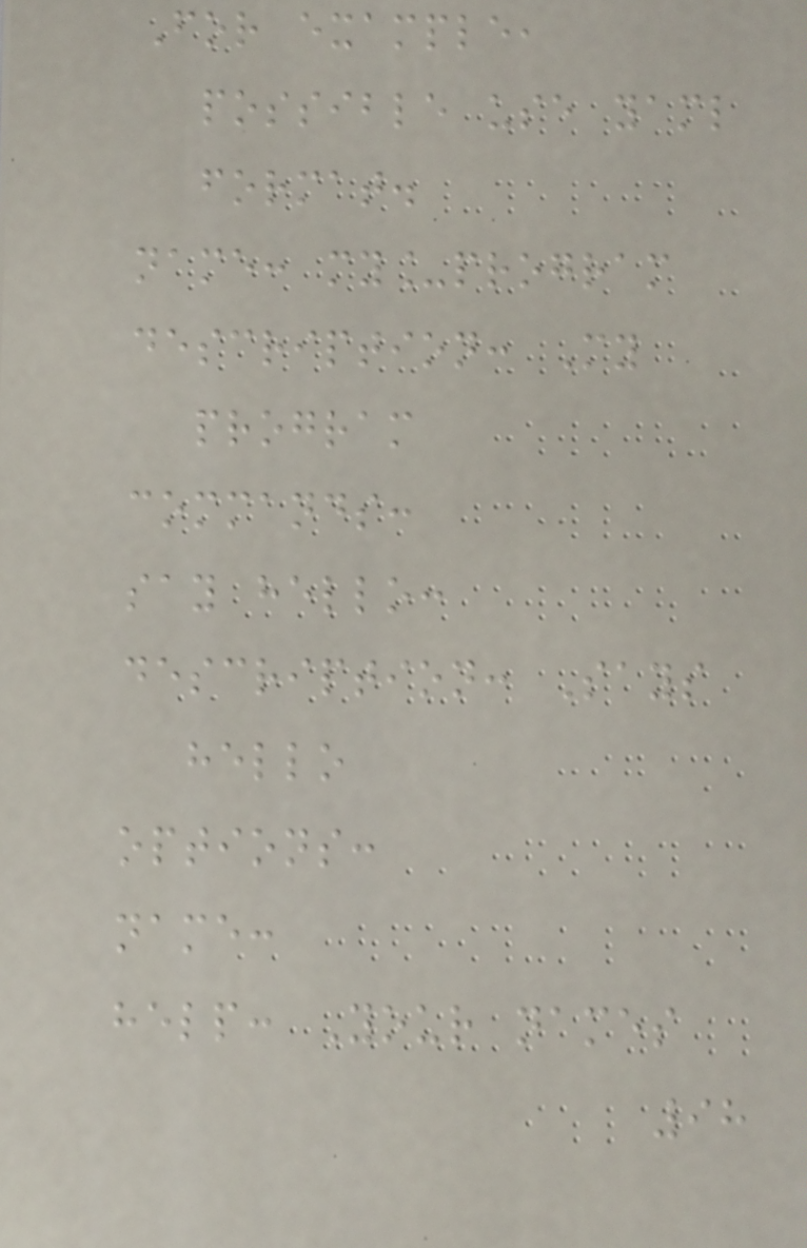For example,
possible use yaml
format.
name: my_program
description: My
program
commands:
say hello:
description: Says
hello
options:
name:
help: Your names
98
